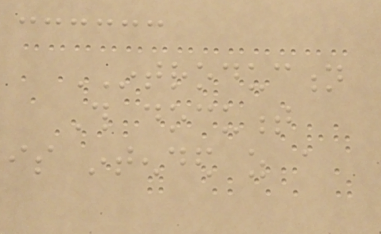INTRODUCTION
This document
is intended as a
